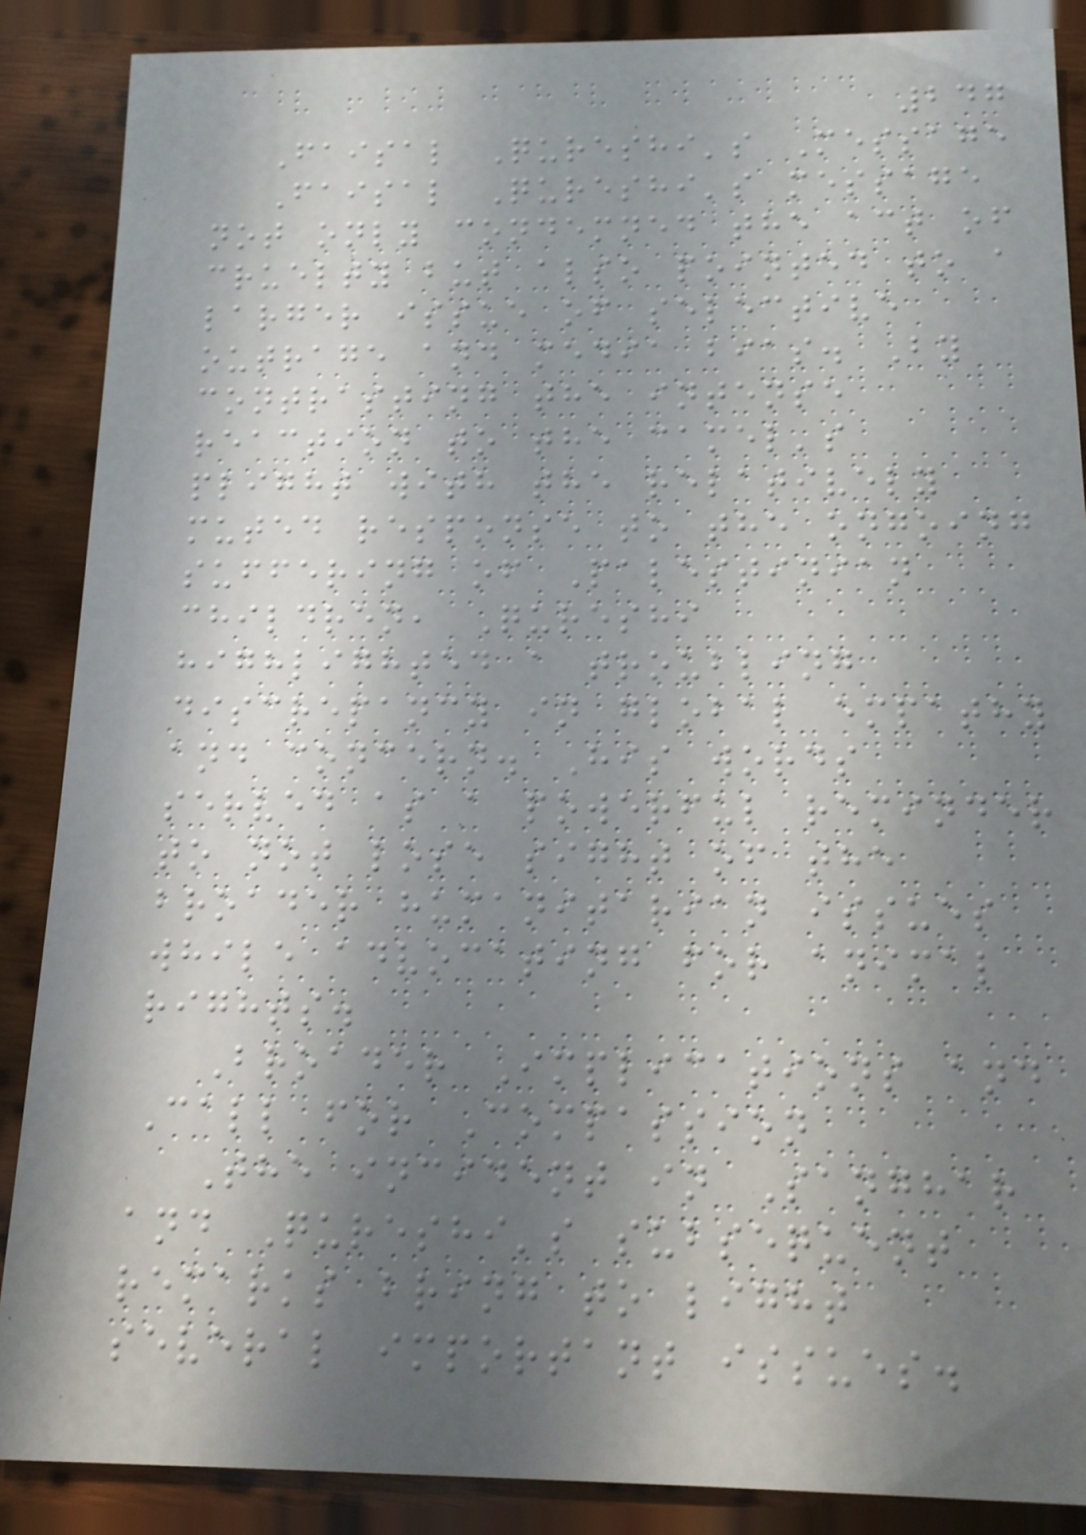247
Faisal Qureshi's Message
Faisal Qureshi's message
not only condemned the act of
cruelty but also pointed to a
larger issue of selective
outrage and media bias. By
contrasting the intense
reaction to the camel's
plight with the relatively
muted response to the ongoing
suffering of Palestinian
children, Qureshi
highlighted a troubling
discrepancy in global empathy
and concern. His words
served as a powerful reminder
to not lose sight of the
broader humanitarian issues
while advocating for animal
rights.
Broader Implications and
Call for Compassion
The incident in Sanghar
and Qureshi's subsequent
remarks bring to light
several important issues.
